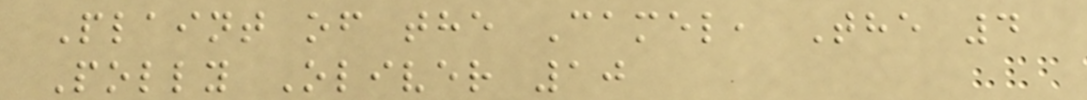Plaint of the Camel, The 4
Polly Oliver 10
